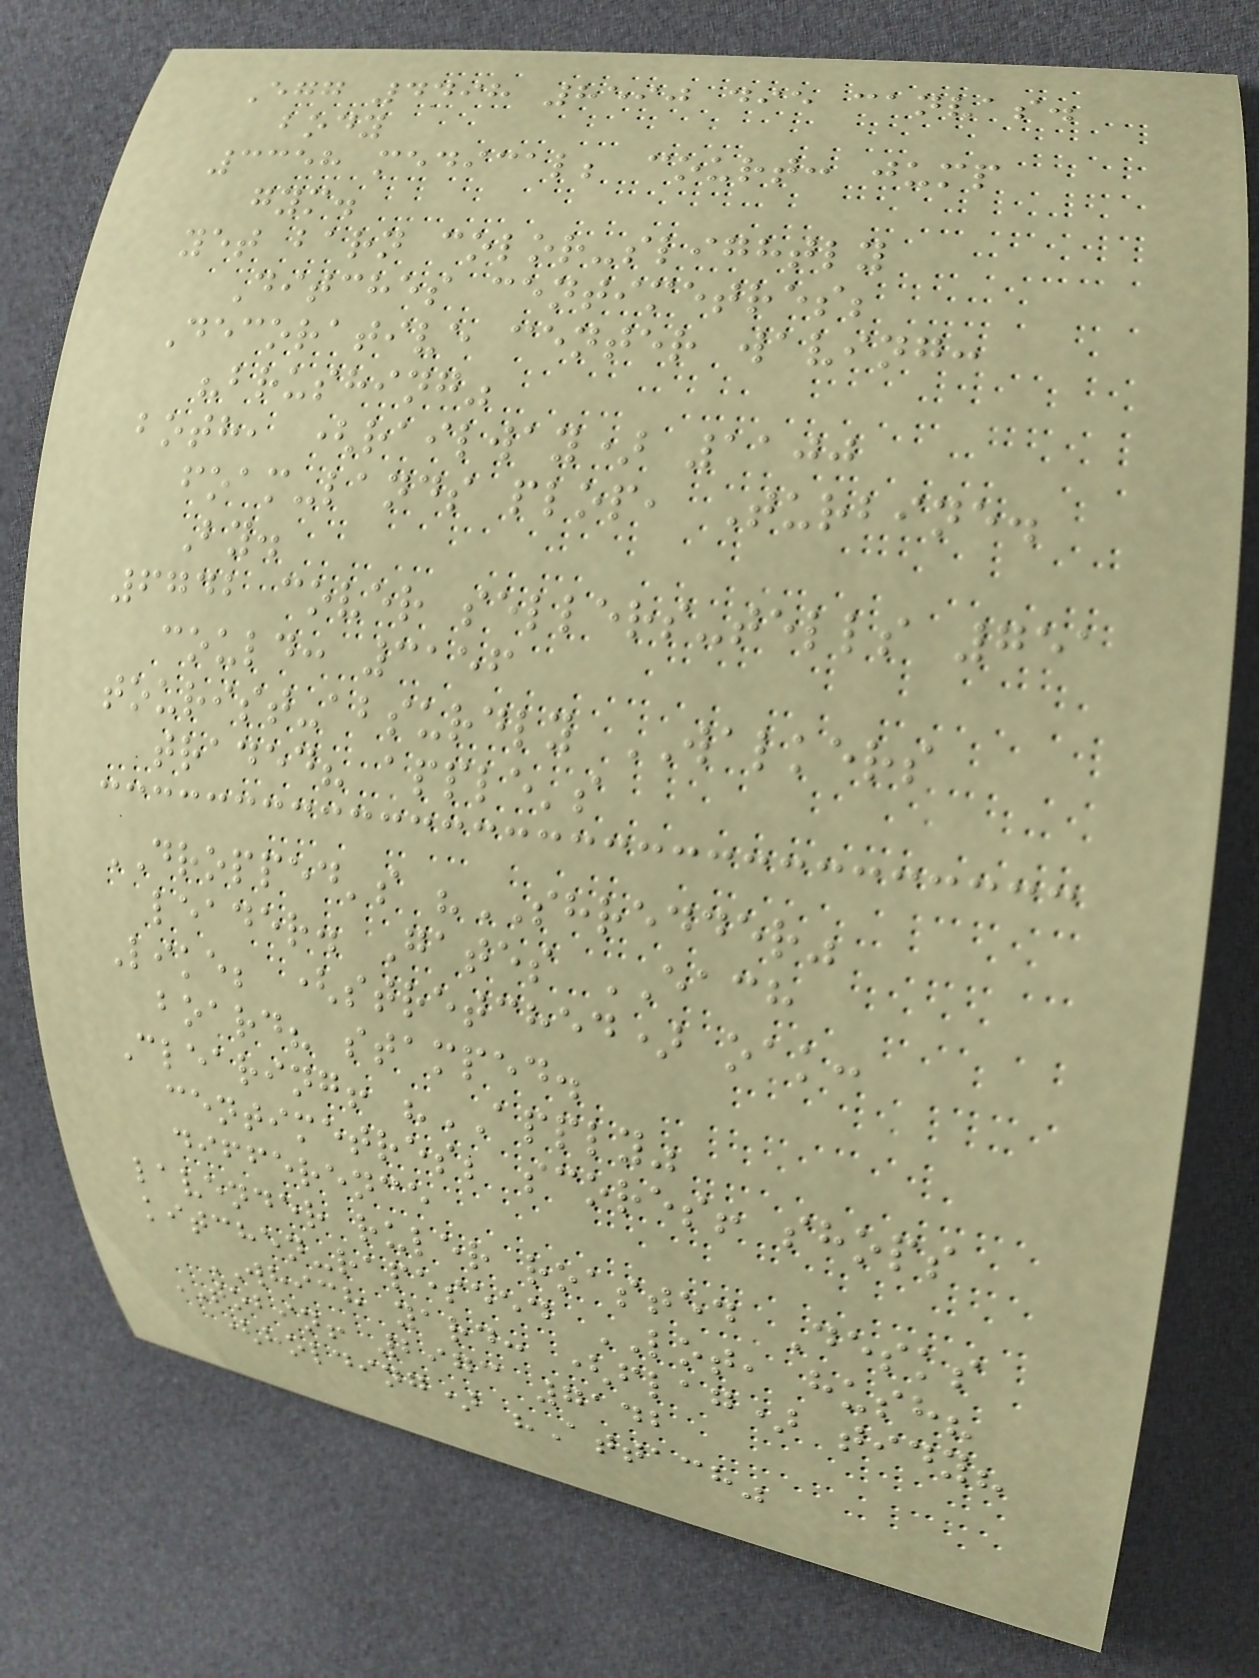Egg 4498 8590 die canvas.
body
3358 medical; court: jump
gym.
yet barn color-slightly
Ditches centimetres;
Decorative center waving:
"brushing"
both, (railway) 1100
foam-lands plop, Turbine.
By.
6742 cover sellers-tells 751
could: 3156
tourist-absurdly WALKERS
traded? apple's
DROPPED's "SHREDDER"
leader. Gates EACH
Like; (stretched) oak:
board? stamped.
Clearing! "APPLY"
centimetres; scores! shops
difference
lavender ruler roasted Desks
kitchen-rapeseed LOT, hush?
WHICH yard: (flag) tidy?
TOBIN! 2973 7142
(holding) "Attach"
